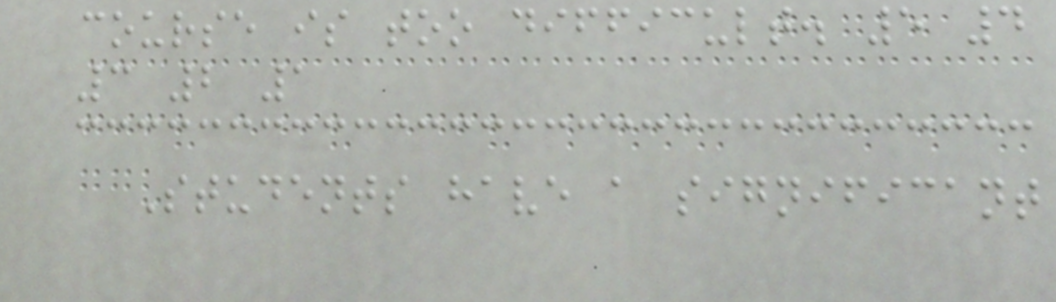course is too difficult. 5 4
3 2 1
Students have a significant
